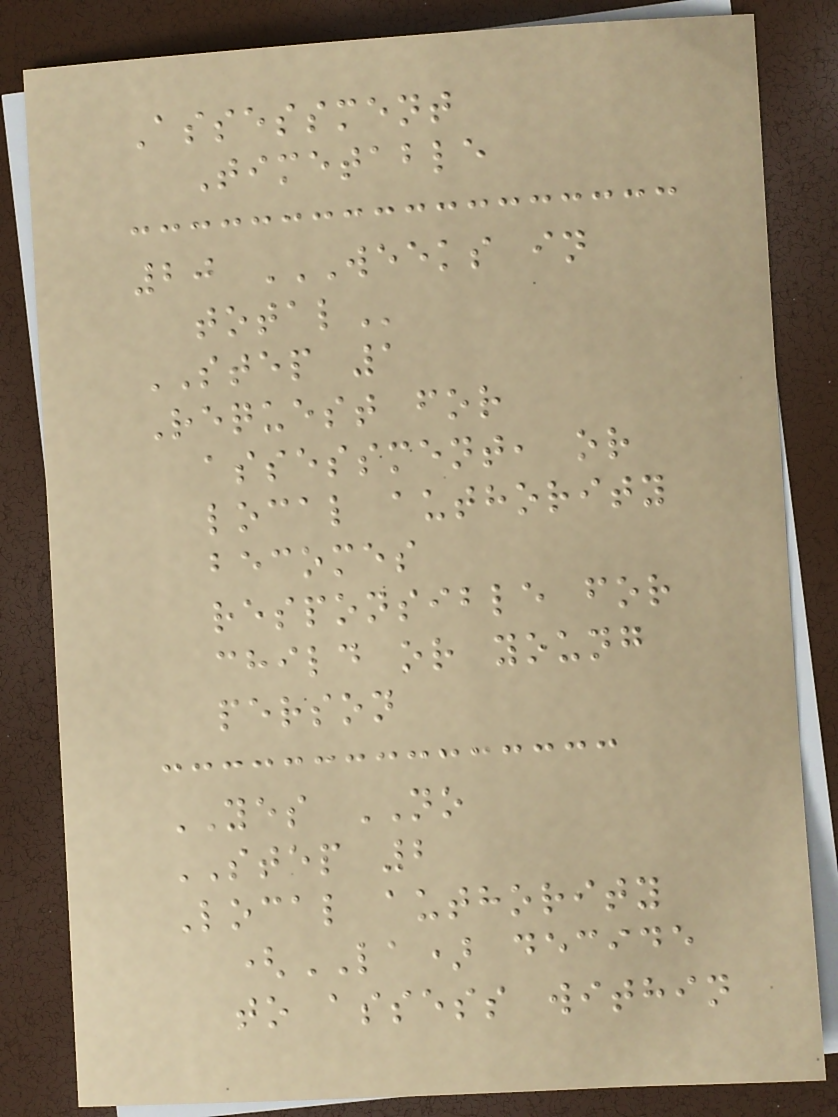Assessment
Timetable
20 WEEKS IN
TOTAL
STEP 1
Request for
assessment, or
local authority
becomes
responsible for
child or young
person
YES NO
STEP 2
Local authority
(LA) decide
to assess within
